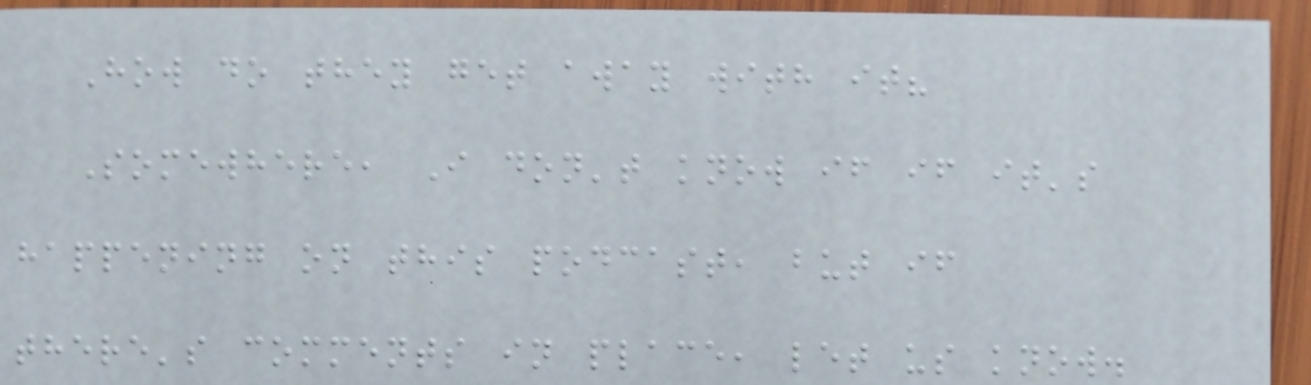How do they get away with it?
Somewhere, I don't know if if it's
happening on this podcast, but if
there's comments in place, let us know.
